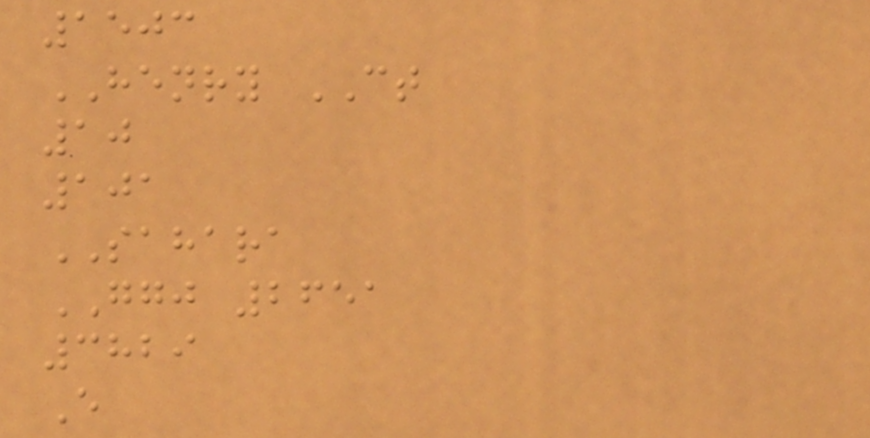1503
HENRY CT
10
101
SAHARA
GGJ 2651
3829
E
